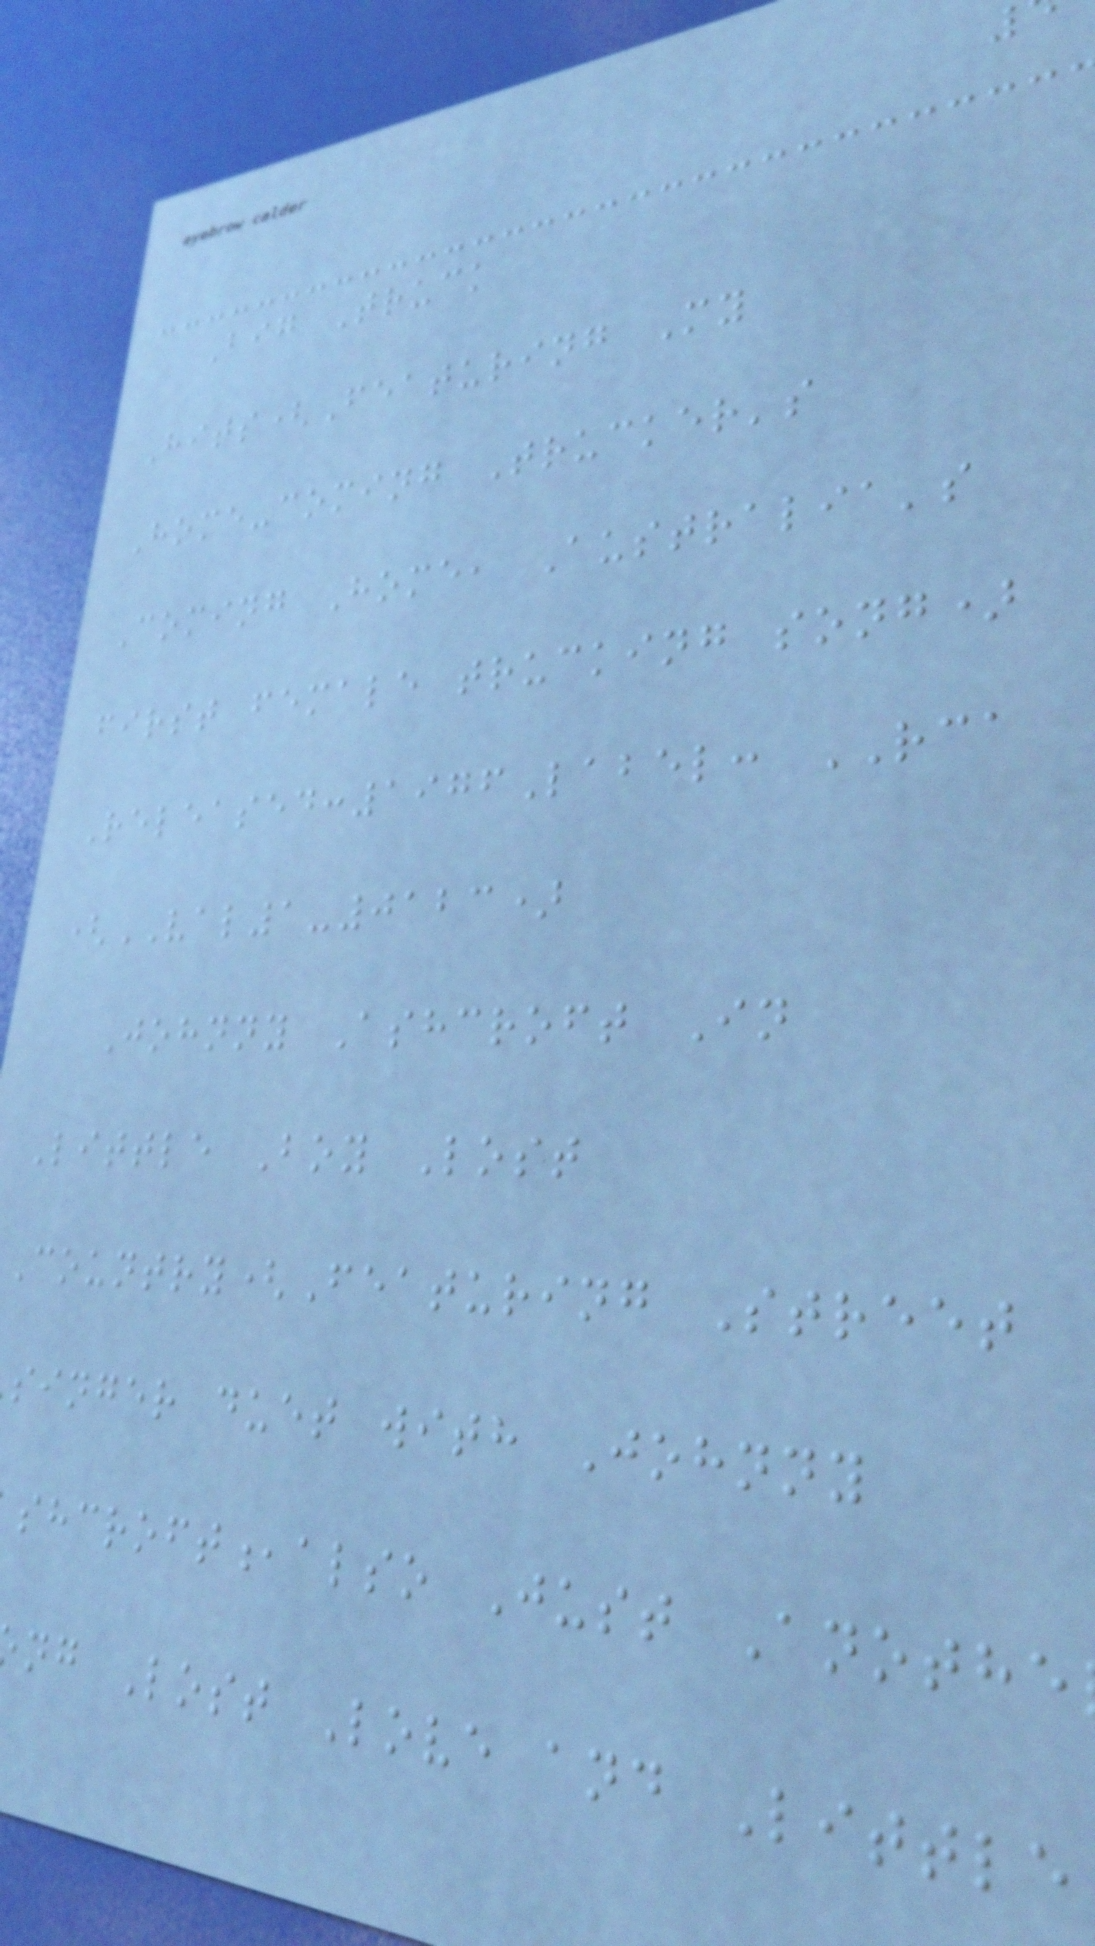Big Truck
Hits(Featuring My
Home-coming Trucker's
Coming Home, Australia's
first female trucking song)
Released:1976Label: RCA
(VAL1-0123)
Johnny Ashcroft In
Little Boy Lost
Country(Featuring Street
singer duet with Johnny
shcroft,also Just Anothe
ng Lost Love and Little
